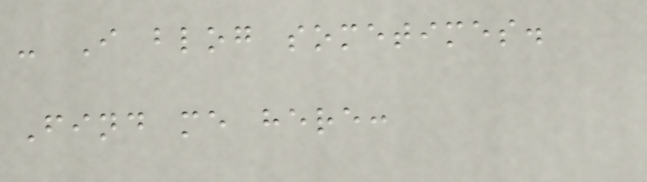- I blog sometimes.
Find me here:
